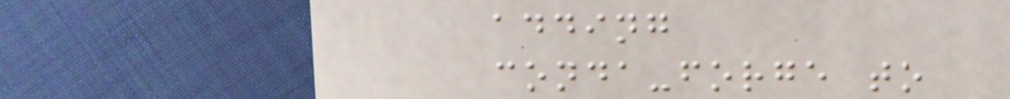adding
conda-forge to
